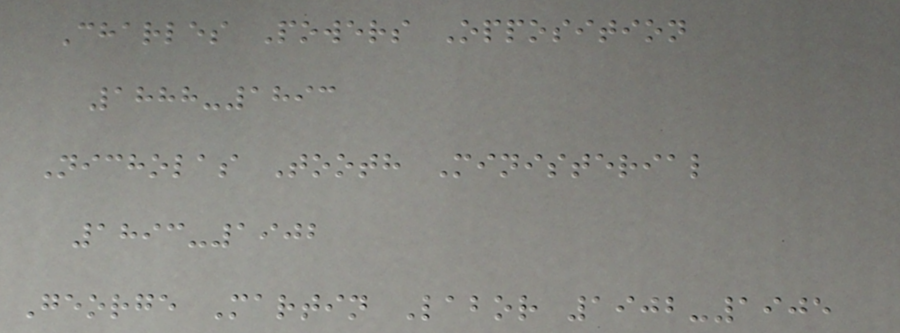Charles Powers Opposition
1888-1893
Nicholas Tooth Ministerial
1893-1902
George Martin Labor 1902-1905
